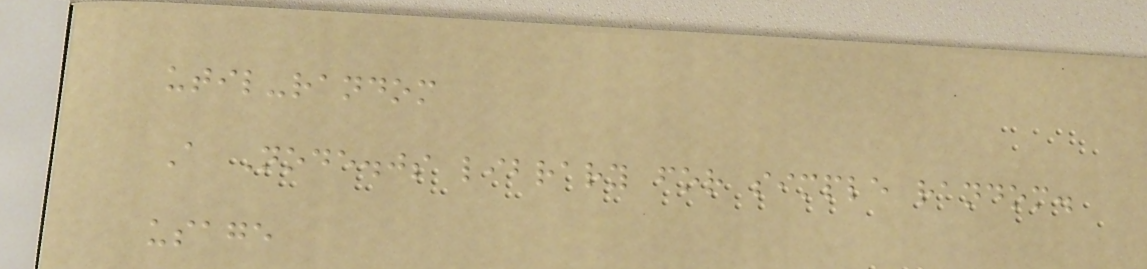util-random
A Node.js library for simple random.
usage
